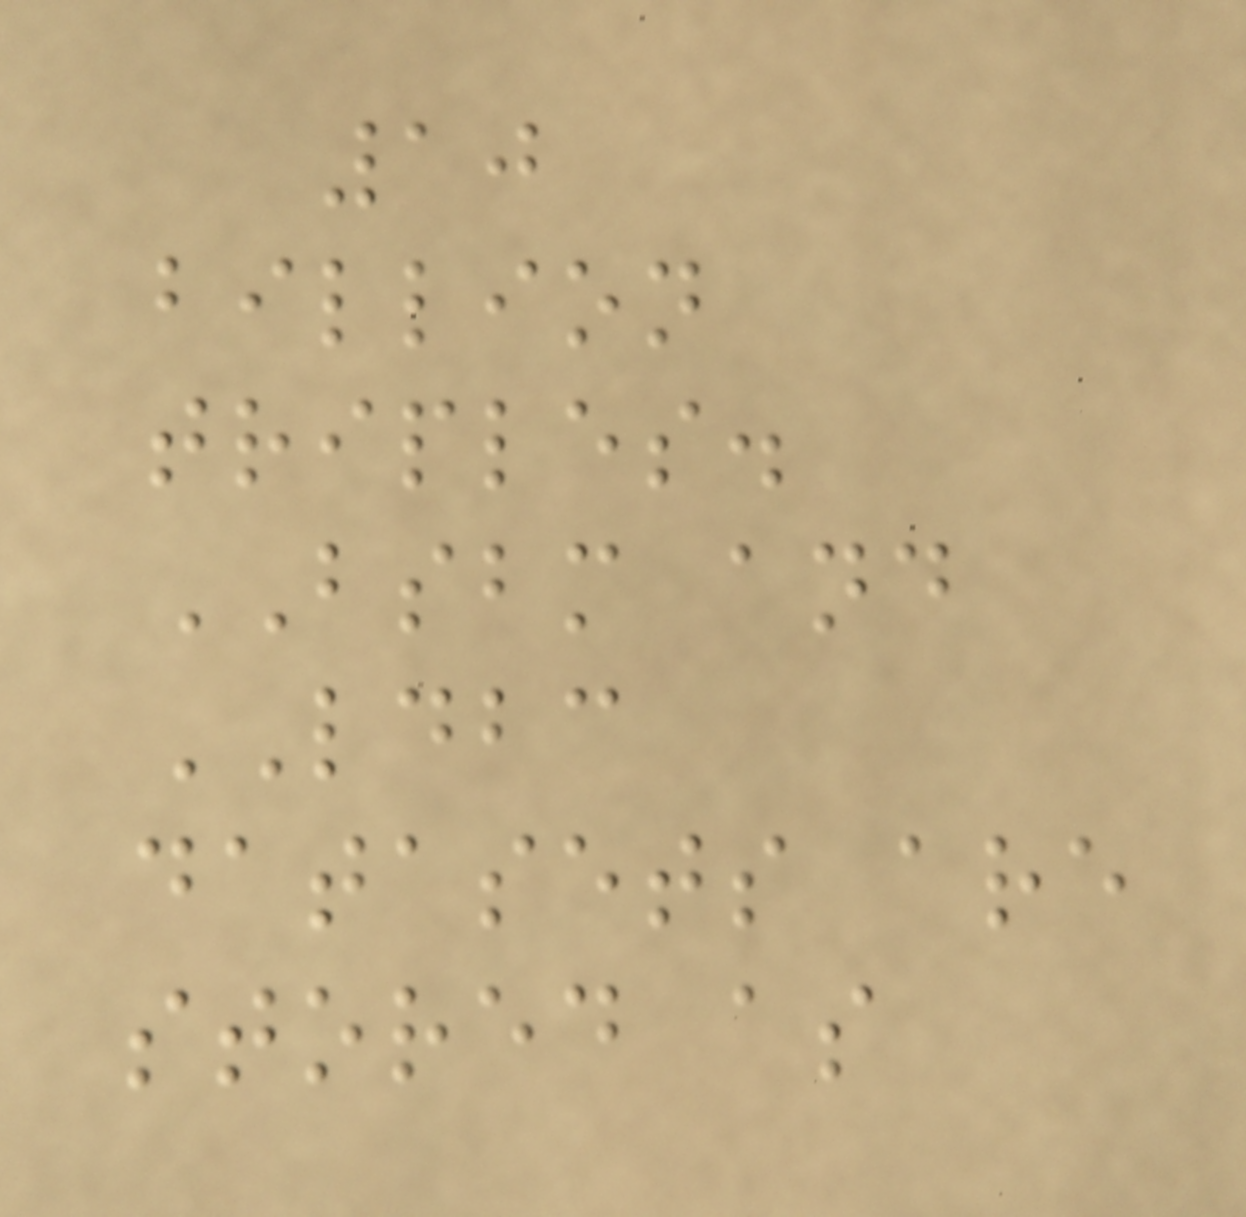10
billion
triples.
BSBM and
LDBC
datasets are
stored as
